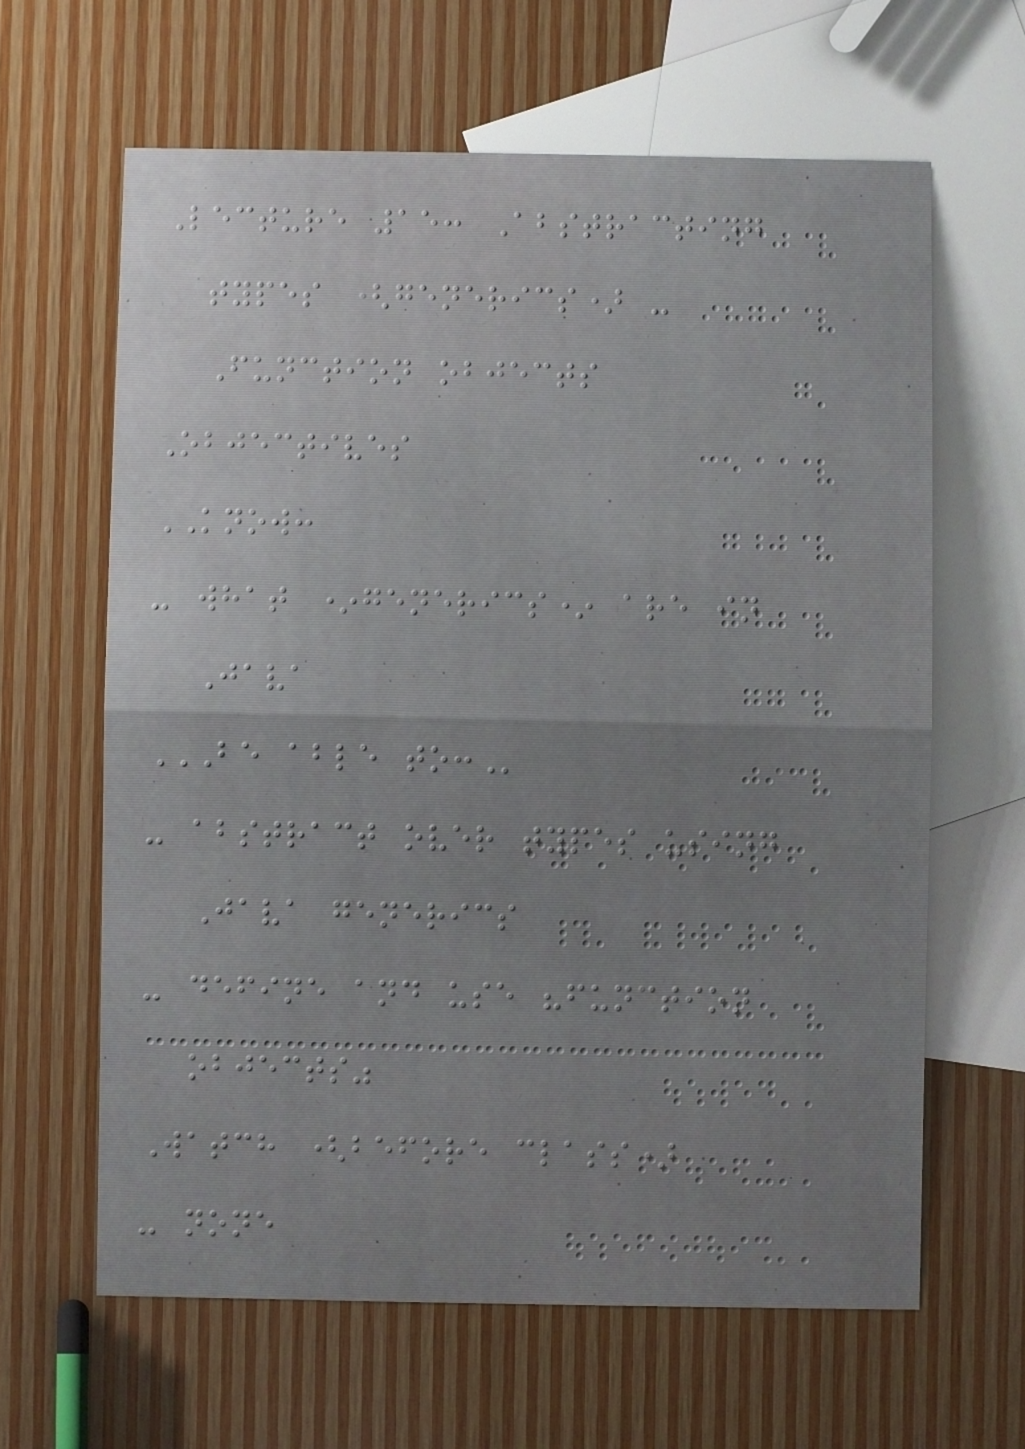Lecture 15: Abstracting
types (generics) -
Function objects
Objectives
KNOW:
- what *generics* are in
Java
BE ABLE TO:
- abstract over types using
Java generics
- define and use "function
objects"
Watch (before class)
- none
